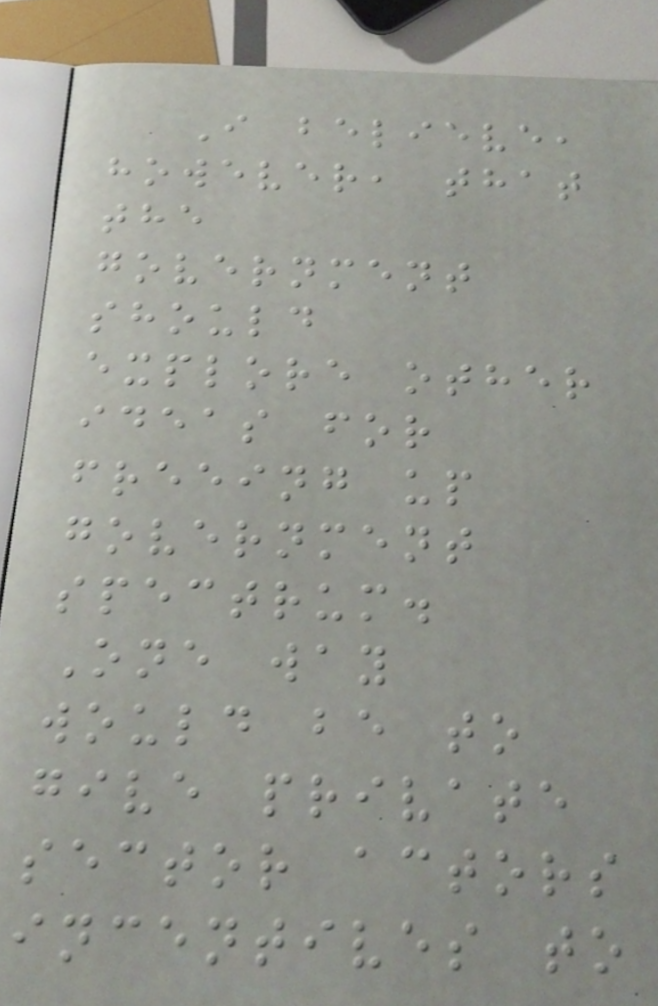I believe,
however, that
the
government
should
explore other
ideas for
freeing up
government
spectrum.
One way
would be to
give private
sector actors
incentives to
